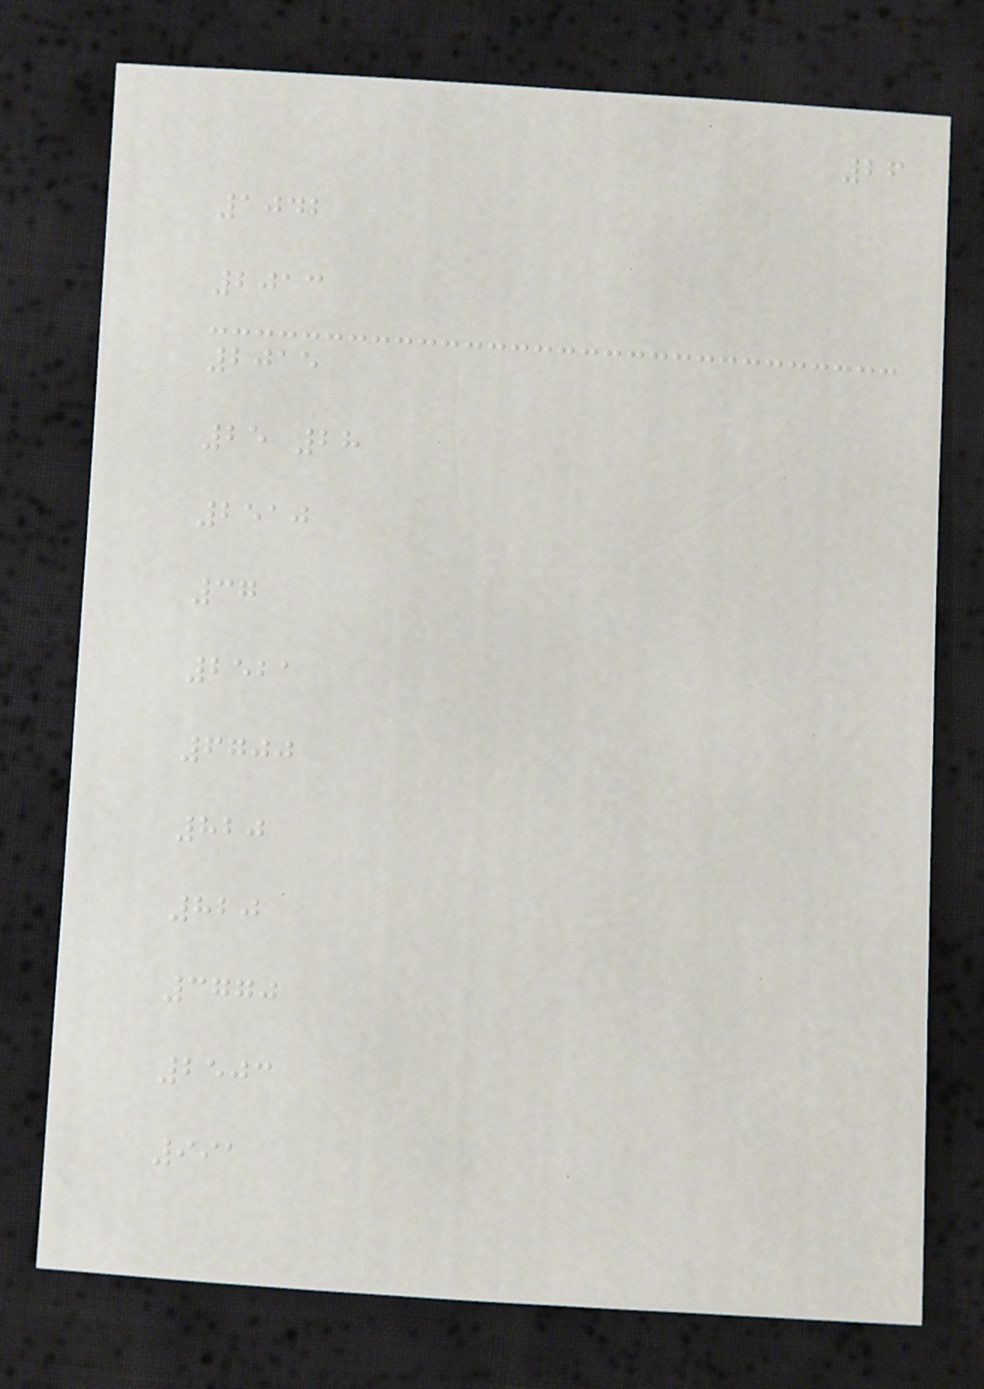26
1042
2013
2015
25 28
2510
37
2521
6700
820
820
3770
2503
991
